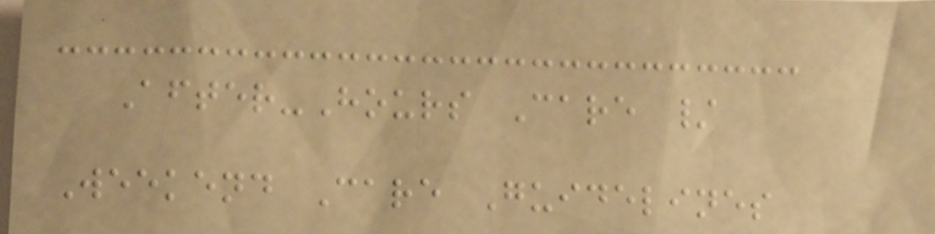After-Hours Care /
Weekend Care Guidelines
